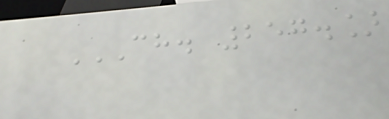CH. 257.]
